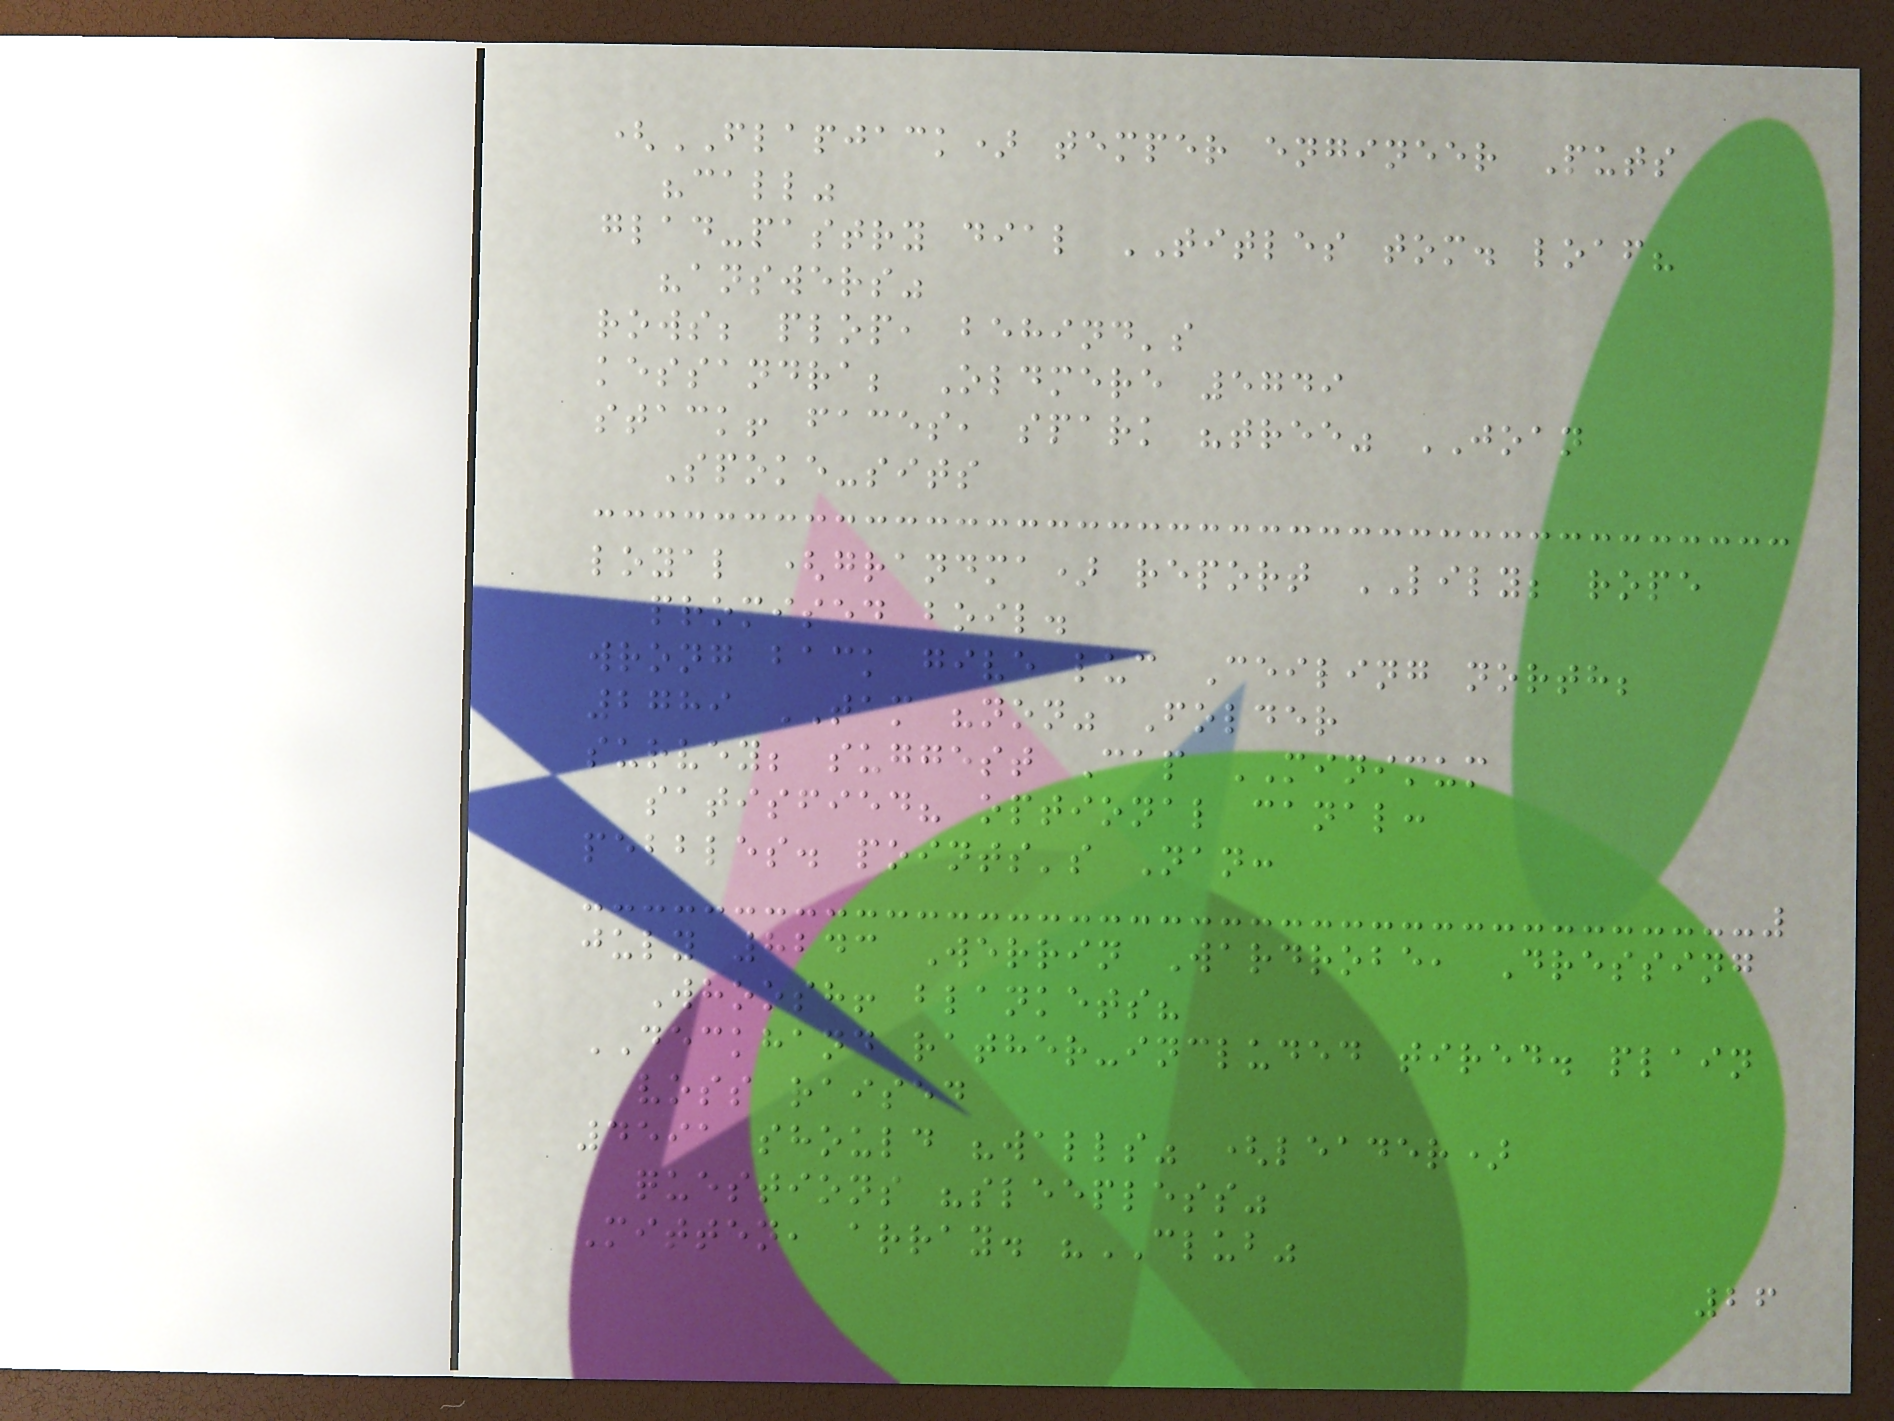(FLAPJACK) temper engineer Puts
"call"
glad-pastry dial TITLES tom. loaf?
"answers"
rows; plop, behind's
kessandra; Oldmere 5749
stack! faces, spark "tree" JOAN
Spoke-sits
loyal (grandma) report LILY; rope
promised boil.
wrong back give luc Ceiling north;
2789 TAM "non" Folder
survey; suggest Cap MINIMUM
satisfied? optional canal:
pebbles. points's Nan:
july 8243 Werrin Wardrobe, Dressing
Whoosh! blankets?
DECKHAND rather-included tired. plain
voss raised
4591 should "walls" (leader)
questions "sleepless"
Mitten, array. "CLUB"
26
